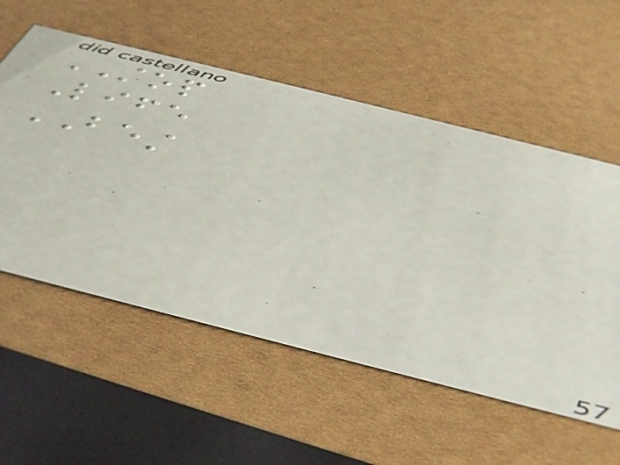STOP
Life
BEST
